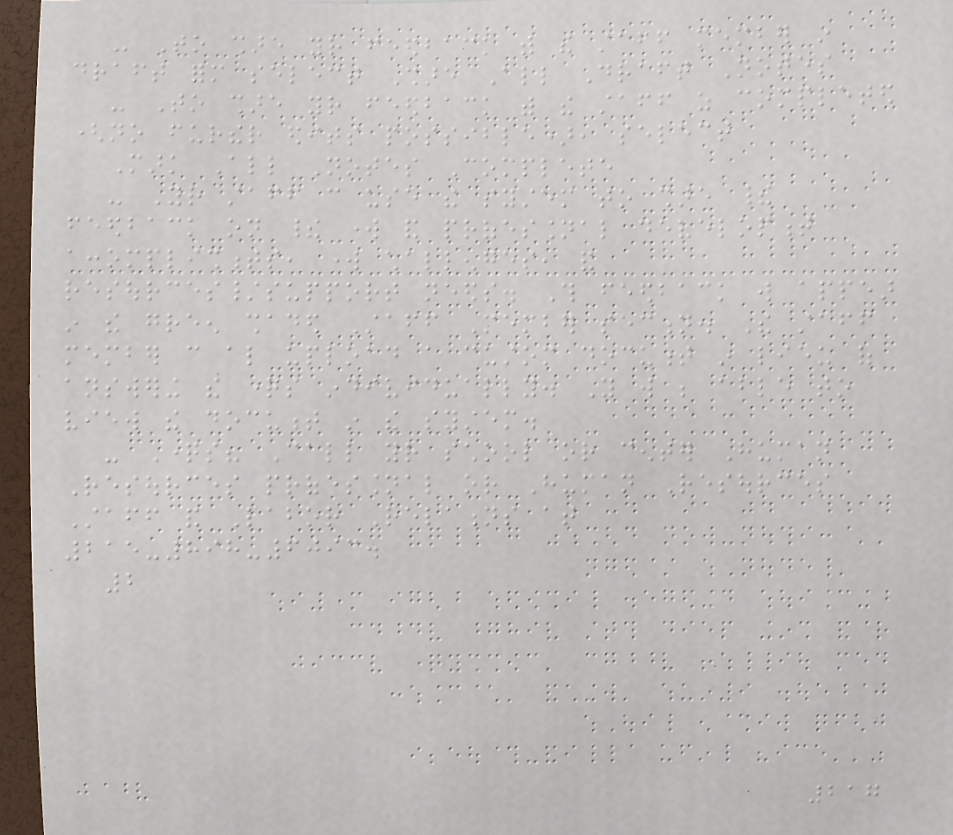- To share your feedback with the staff member in
draft form select Share All Draft Notes
- To share your feedback with the staff as completed
(no further edits possible), select
Mark All Notes Complete
- Your staff can use the system to share their
feedback on their work and professional development
accomplishments, work challenges, and
resources/support needs. This feedback will appear
in the green shaded Staff Member section. The staff
member can also upload a custom document in lieu of
answering the questions individually. You will be able to
view the document in the system.
- Questions? Call your school or center Human
Resources professional or Human Resources
Staff and Labor Relations at
215-898-6093.
2
217
